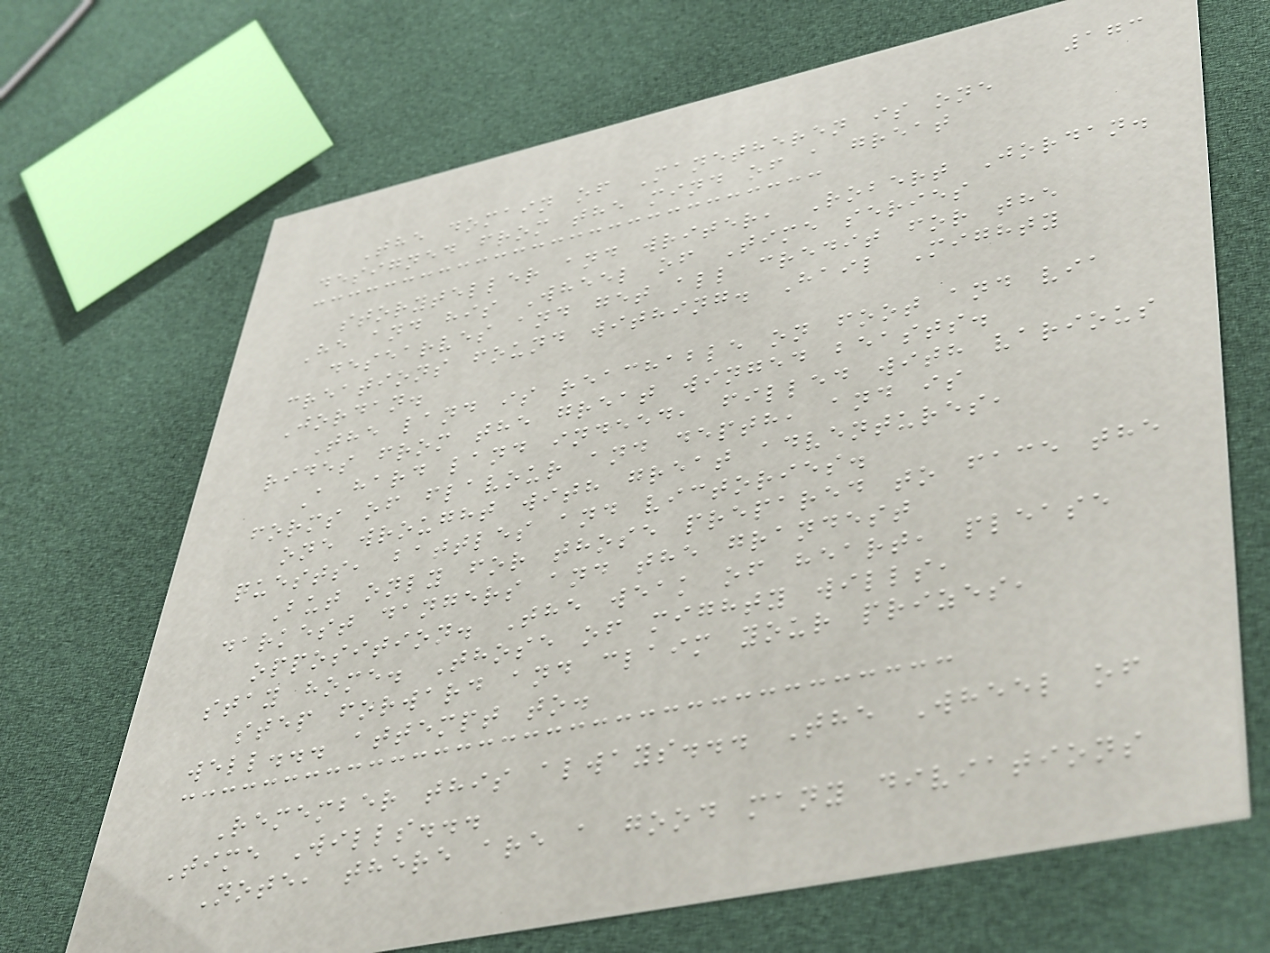173
The domain of Manetheren is one
designed from the mind of a great
storyteller and writer, Robert Jordan.
He and his Wheel of Time series
desearves and get all credit for the
creations found withing. Hail Mighty
Jordan.
The land is reachable on foot and via
rides from the great winged beasts.
A hard land indeed, filled with various
forms of flavour and depth, and is
one wrought with great adventures,
quests, battles and victories.
But only for those prepared to face the
darkest dangers and the grandest
opposition. The weak of heart, please
stay home. Those of mighty wills,
step forward and claim your prizes,
well... attempt to.
Remember this always... The Wheel of
Time Wills...
Note, there are a good many diviations
